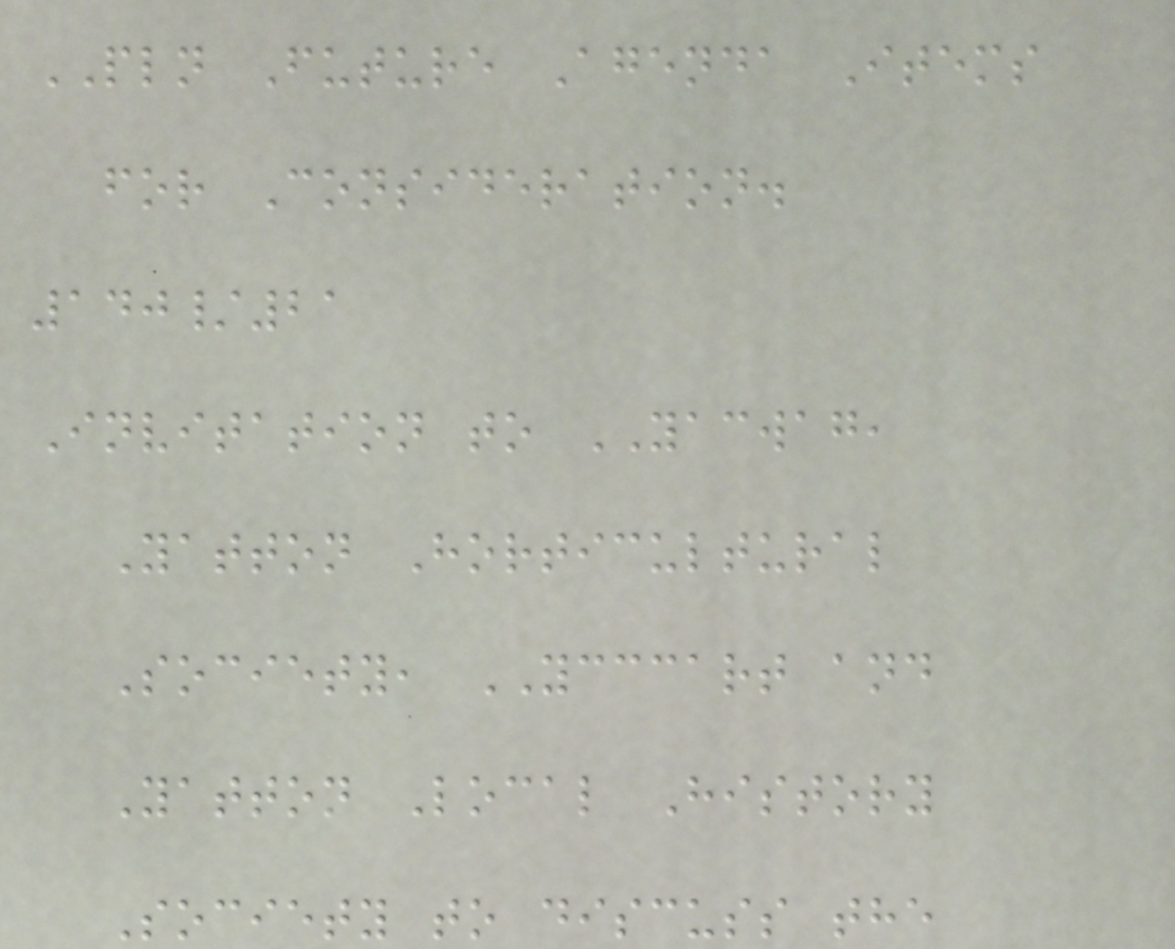PLN Future Agenda Items
for Consideration.
140/21
Invitation to YACWAG,
Yatton Horticultural
Society, YCCCART and
Yatton Local History
Society to discuss the
